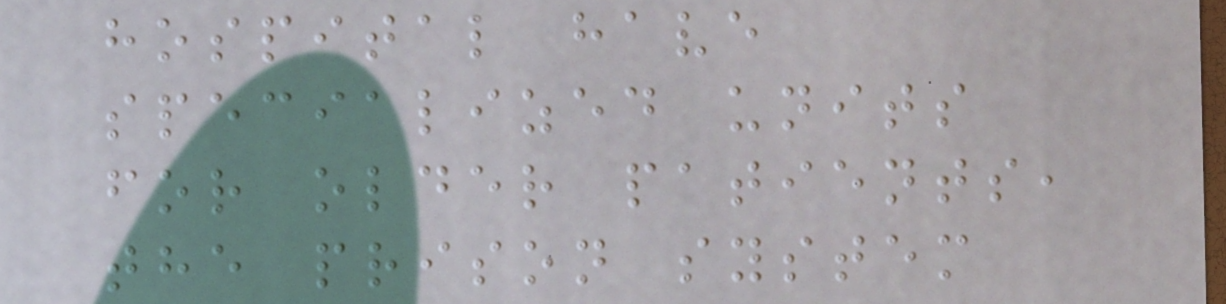hospital have
specialized units
for older patients,
the prison system
